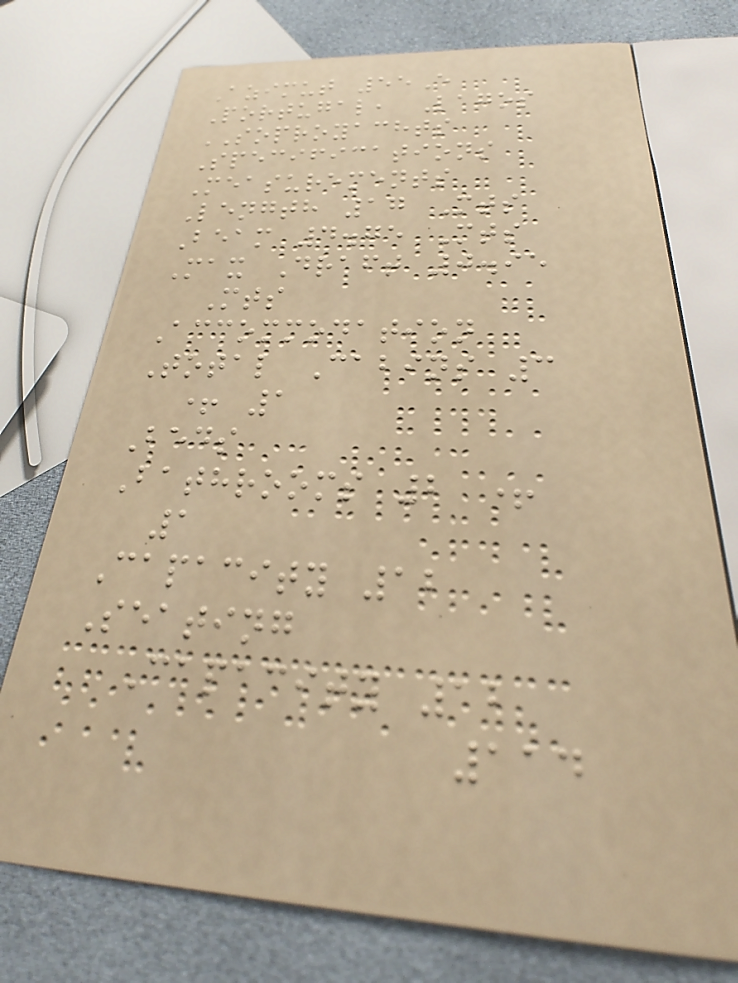Azimut 55E
Portugal, Lagos
SOPROYACHTS
Specifications
Measurements
Length 17 Mts
Beam 4.75 Mts
Max Draft 0.95
Mts
Accommodation
Total Cabins 3
+ 1
Beds
Bathrooms 2 +
1
Capacity 12
Seating
Capacity 12
114
